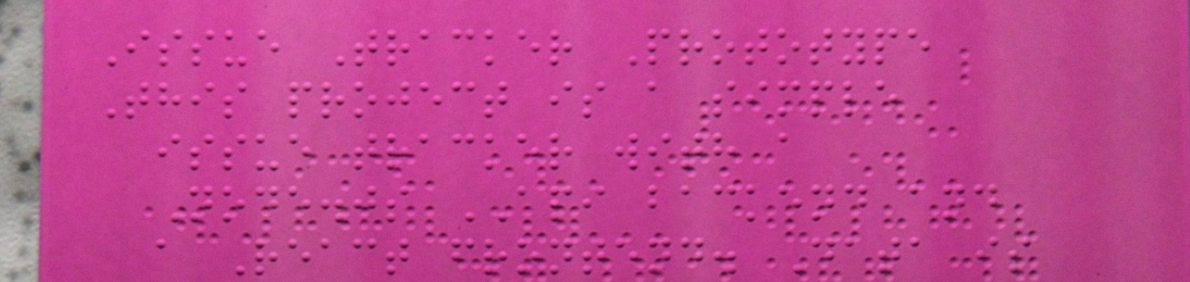Issue Tracker Prototype
This project is a simple
issue tracker with a
Node.js API backend and
a React frontend. Data is
